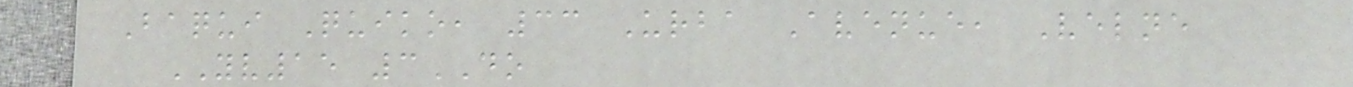Baqui Quiko, 33 Urba Avenue, Velne
YV15 3DO
